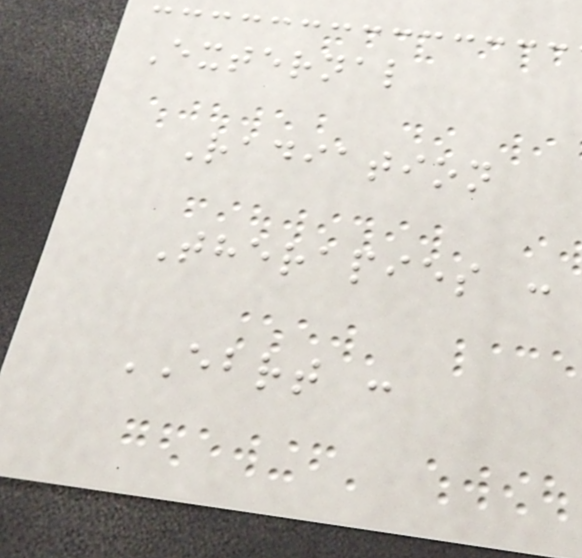External
Radiation
Therapies :
EBRT :
